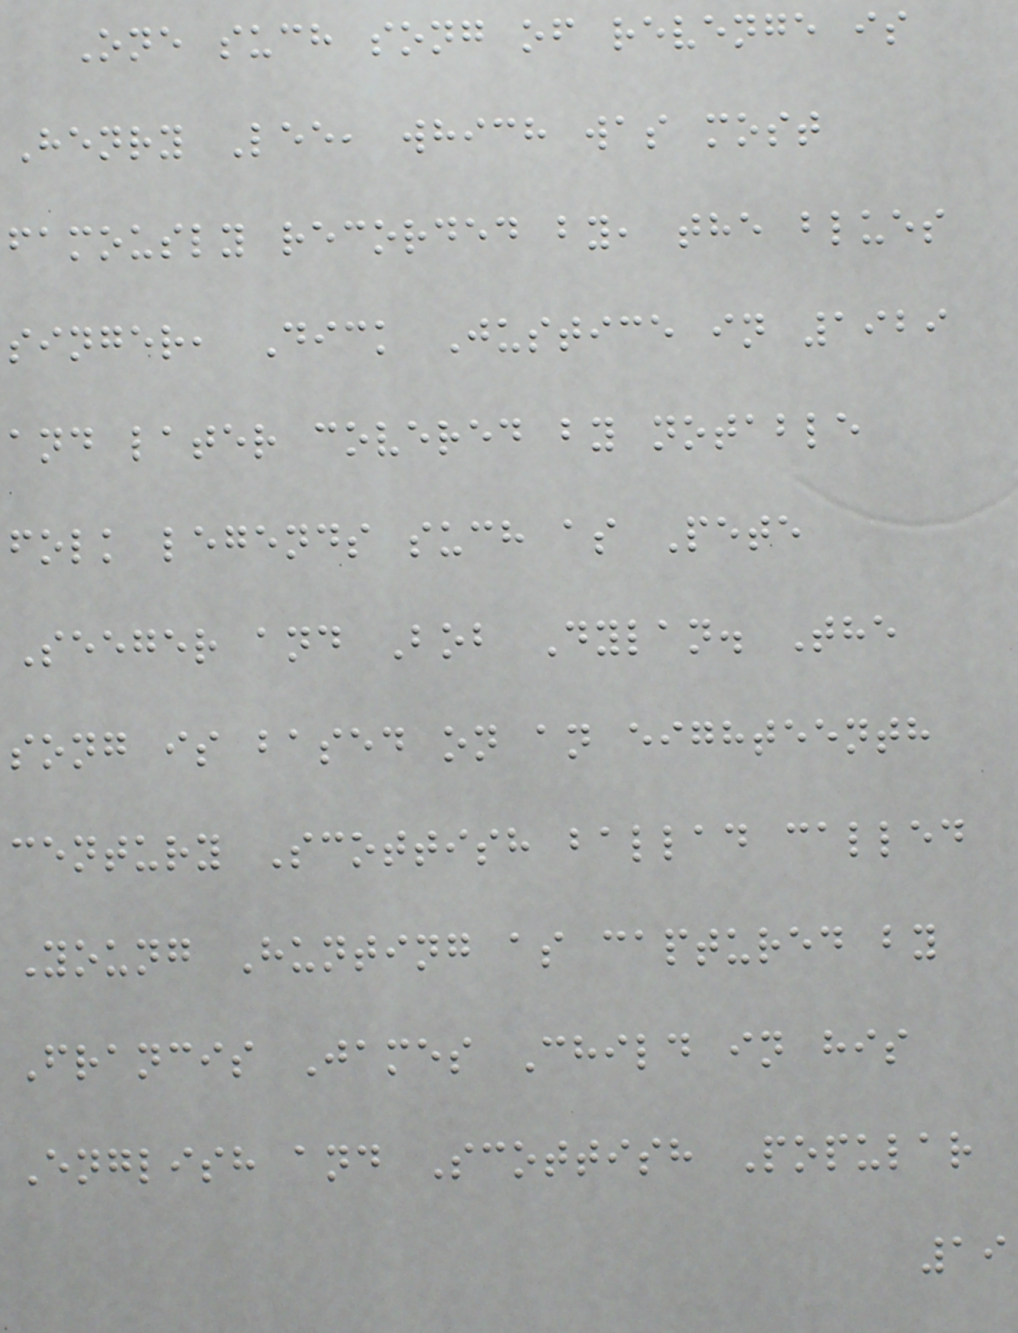One such song of revenge is
Henry Lee, which was most
famously recorded by, the blues
singer, Dick Justice in 1929
and later covered by notable
folk legends such as Pete
Seeger and Bob Dylan. The
song is based on an eighteenth
century Scottish ballad called
Young Hunting as captured by
Francis James Child in his
English and Scottish Popular
19
